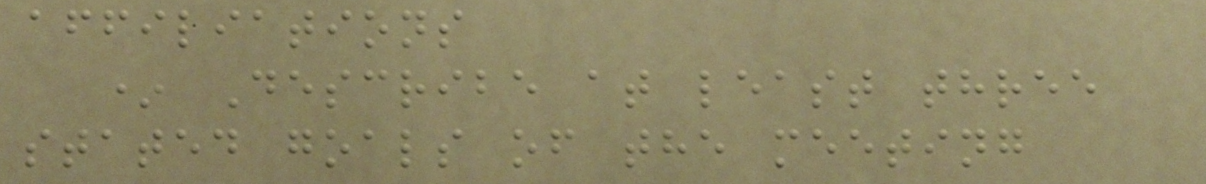affiliations
* Describe at least three
stated goals of the meeting
